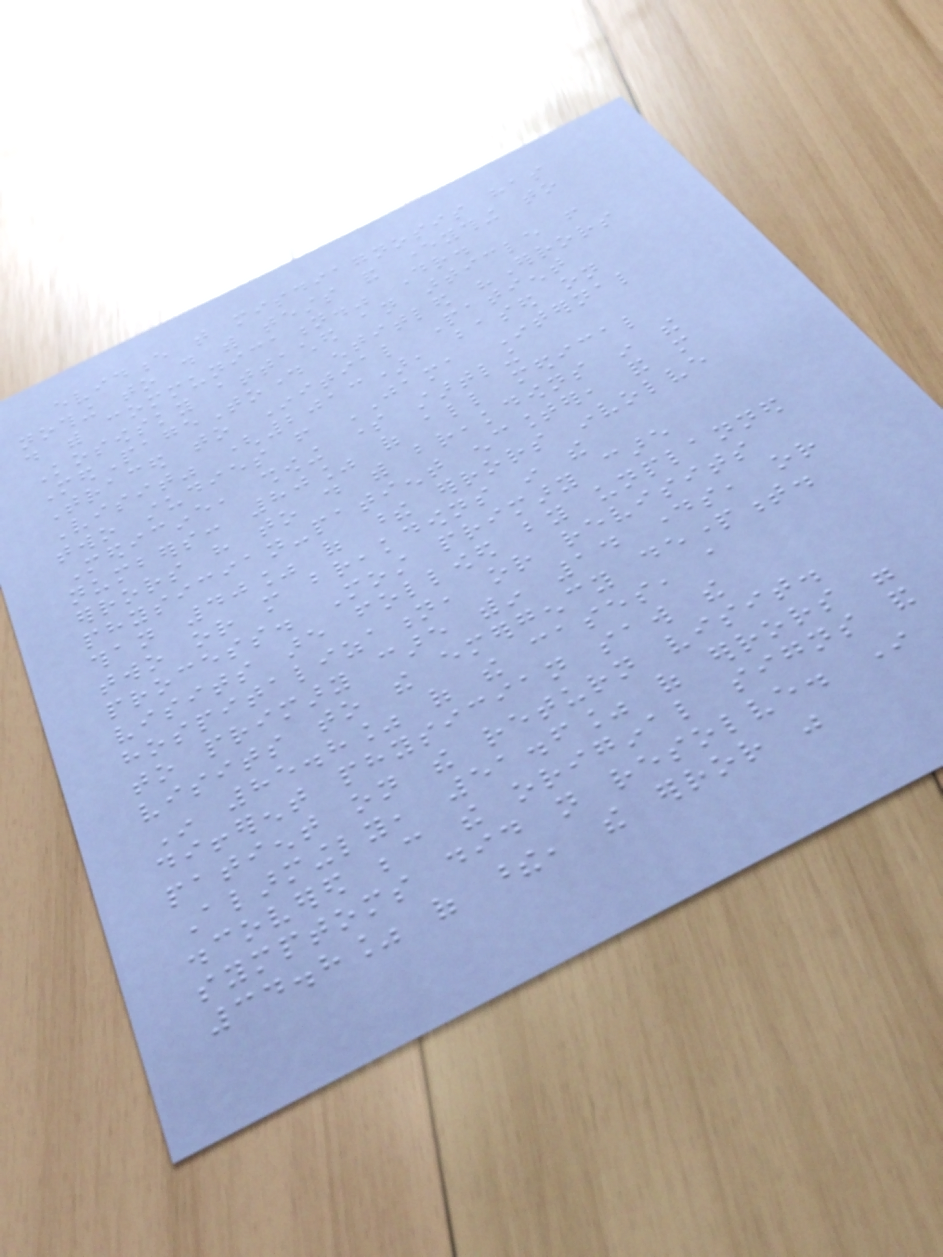evidence that misdiagnosis has
nothing to do with tests and everything to
do with communication." Dr.
Kosowsky attached an article from
MedPageToday entitled "Errors
Traced to Initial Patient
Visit" (2013), based on
two studies from JAMA Internal
Medicine, showing some startling
numbers: 80% of all medical
errors have to do with breakdowns in the
physician-patient encounter, and more
than 40% of these errors involve
two or more breakdowns in the
process. Most primary care
visits are followed by unplanned
hospitalization, or revisits
to primary care within 14 days, or
visits to the emergency department.
In 85.8% of the cases, a
different physician saw the
patient on the return visit.
Alarmingly, 51.6% of errors were
discovered because the original signs and
symptoms did not resolve. In
34.8% of these, the error was
